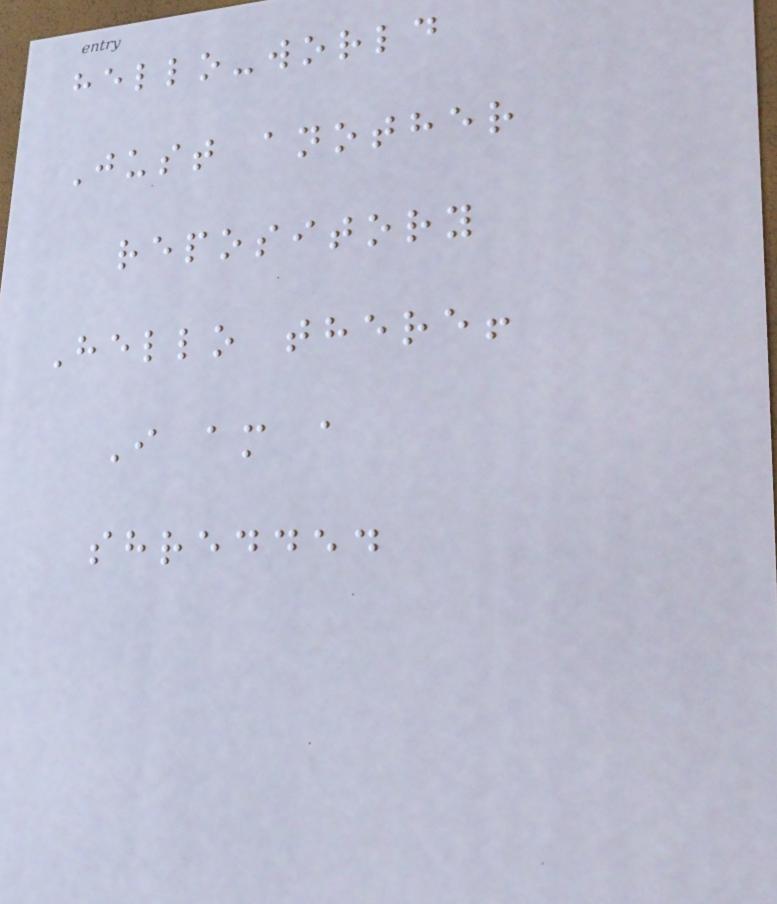hello-world
Just another
repository
Hello there!
I am a
shredded
